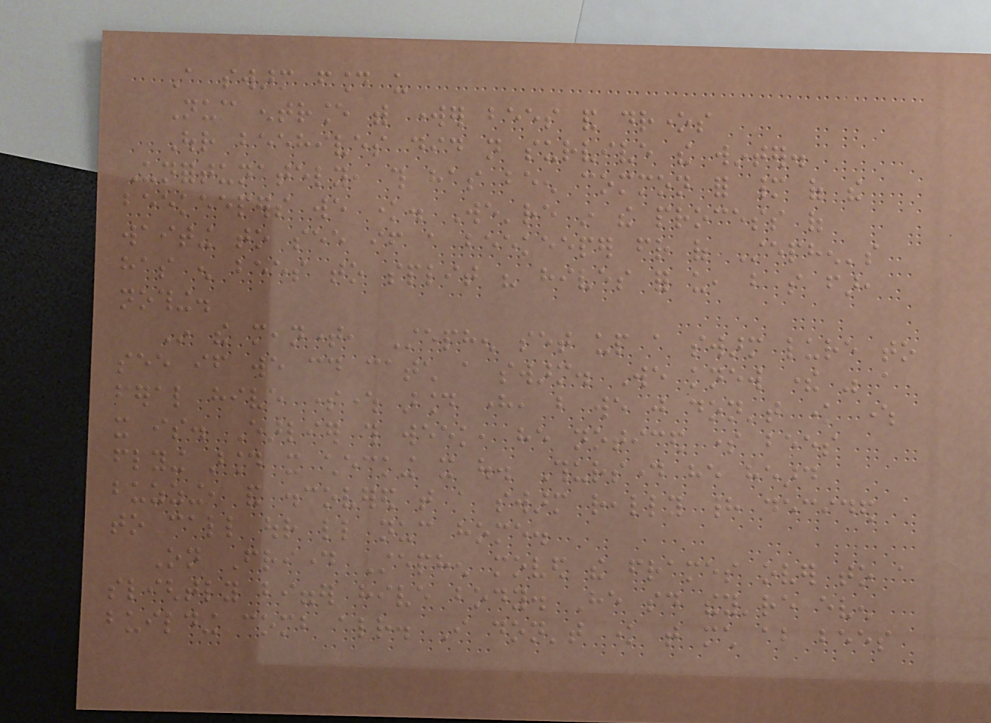A swarm found us
Nuc entrance with worker bees and drones
Our beehives did not survive the winter.
Unfortunately, this has been common for many of the
beekeepers we know. We're in the process of
waiting to see if a beekeeper friend of Stephen's
has enough bees to split his hives for us, but so far,
nothing.
In the meantime, Stephen set up a swarm lure to
see if we could catch a swarm. We knew there was a
feral hive somewhere around here, but we just don't know where
it is. Earlier this week, he noticed some bees
flying around it checking it out. Thursday he heard
buzzing, and discovered that a swarm really had decided
to call our little nuc home.
On Friday Stephen moved the frames over to a
slightly bigger hive body. He said they're even
building comb already. I don't know that much about bees
